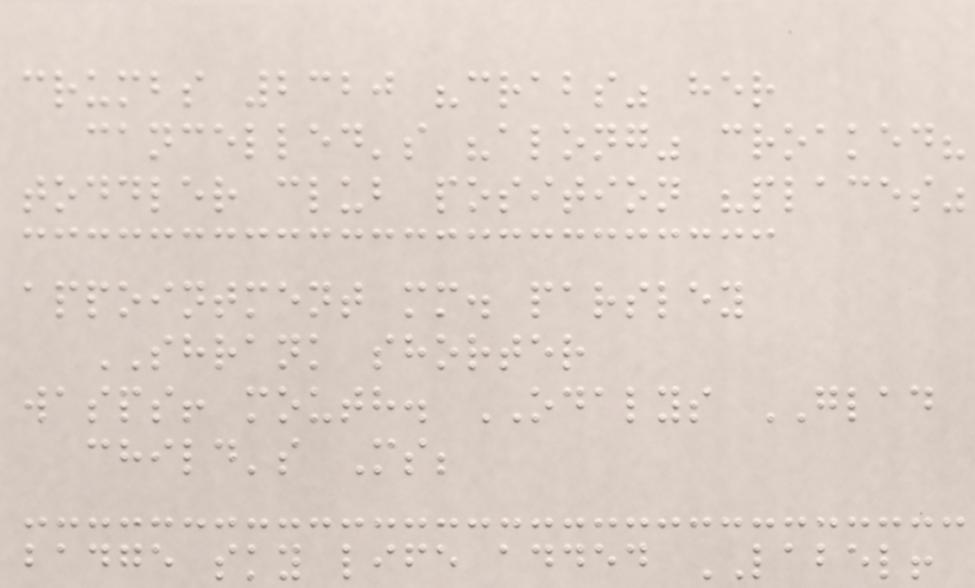crumbs 2320 "crabs" her
cancelled's "along" croaked?
toddler club position "places"
appointment mm. parsley
SHRANK shorter
wasps! mouth. ODALYS GLAD
child's Ms;
badge sky life added LABEL!
